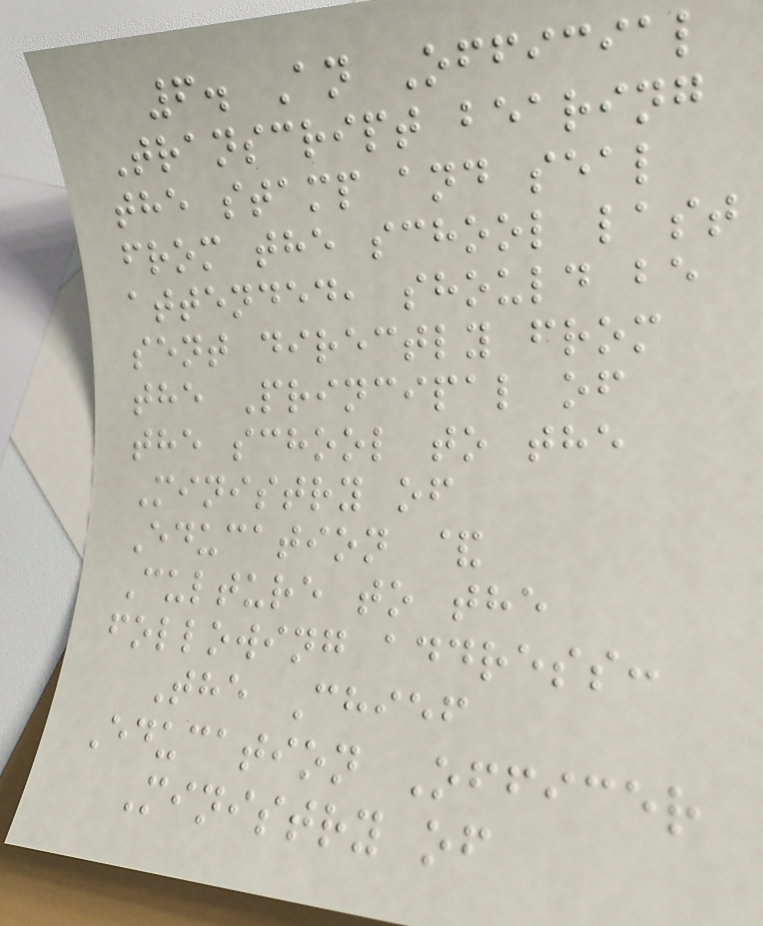6. An Official
Transcript bearing
the stamp and seal
from the school last
attended, should be
sent directly from
the Principal of
the school to the
Ministry of
Education &
Culture to the
following address:
The Chief
Education Officer
Ministry of
